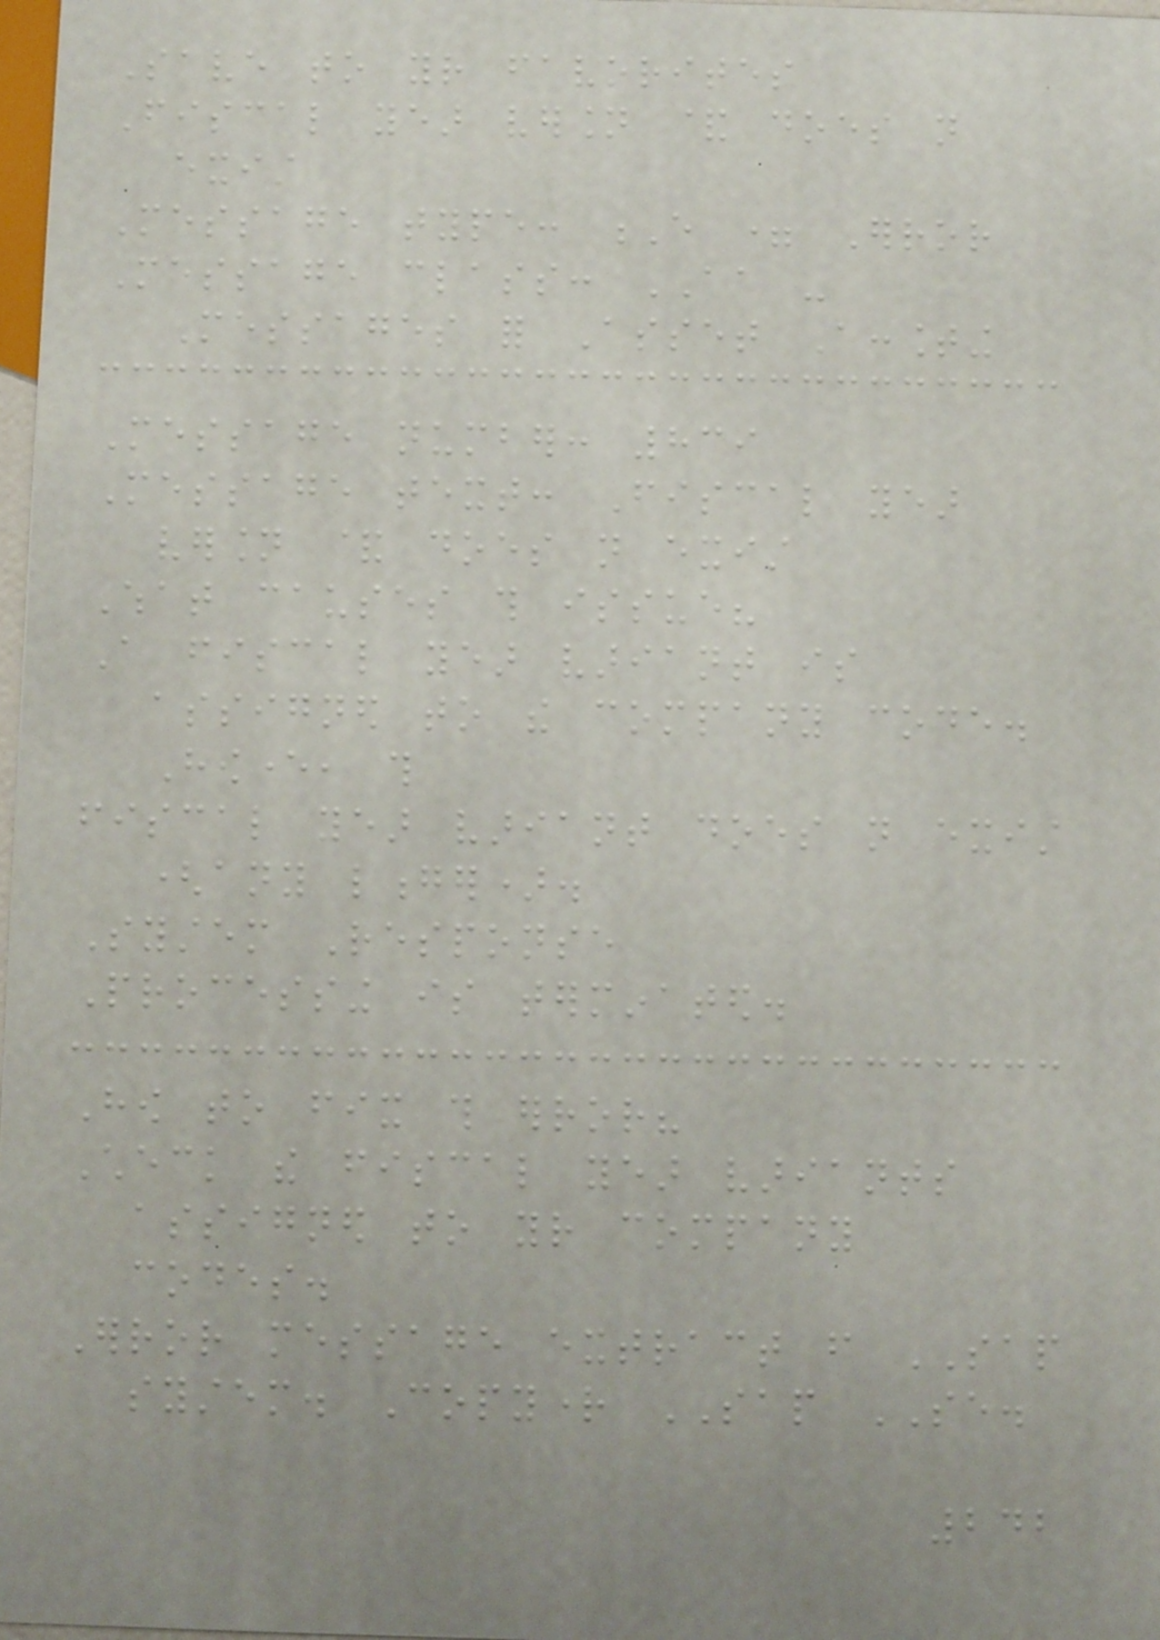Save to your favorites
Fiscal year version & does not
exist
Message type: E = Error
Message class: AA -
Messages for Asset Accounting
Message number: 839
Message text: Fiscal year
version & does not exist
What causes this issue?
A fiscal year variant is
assigned to the company code.
However, this
fiscal year variant does not exist
(any longer).
System Response
Processing is terminated.
How to fix this error?
Check the fiscal year variants
assigned to your company
codes.
Error message extract from SAP
system. Copyright SAP SE.
242
